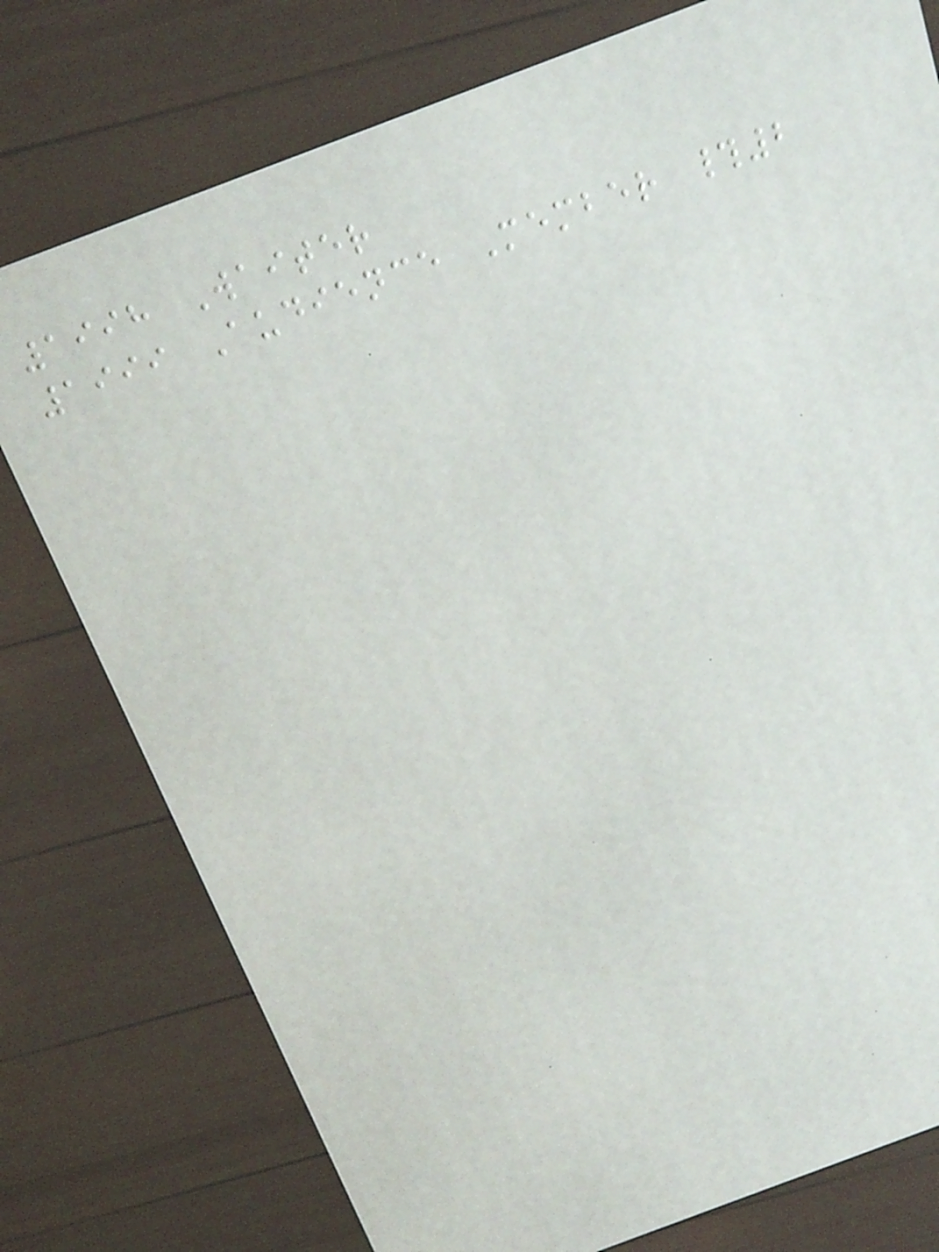1998 Waiter
1999 Audience Member #2
